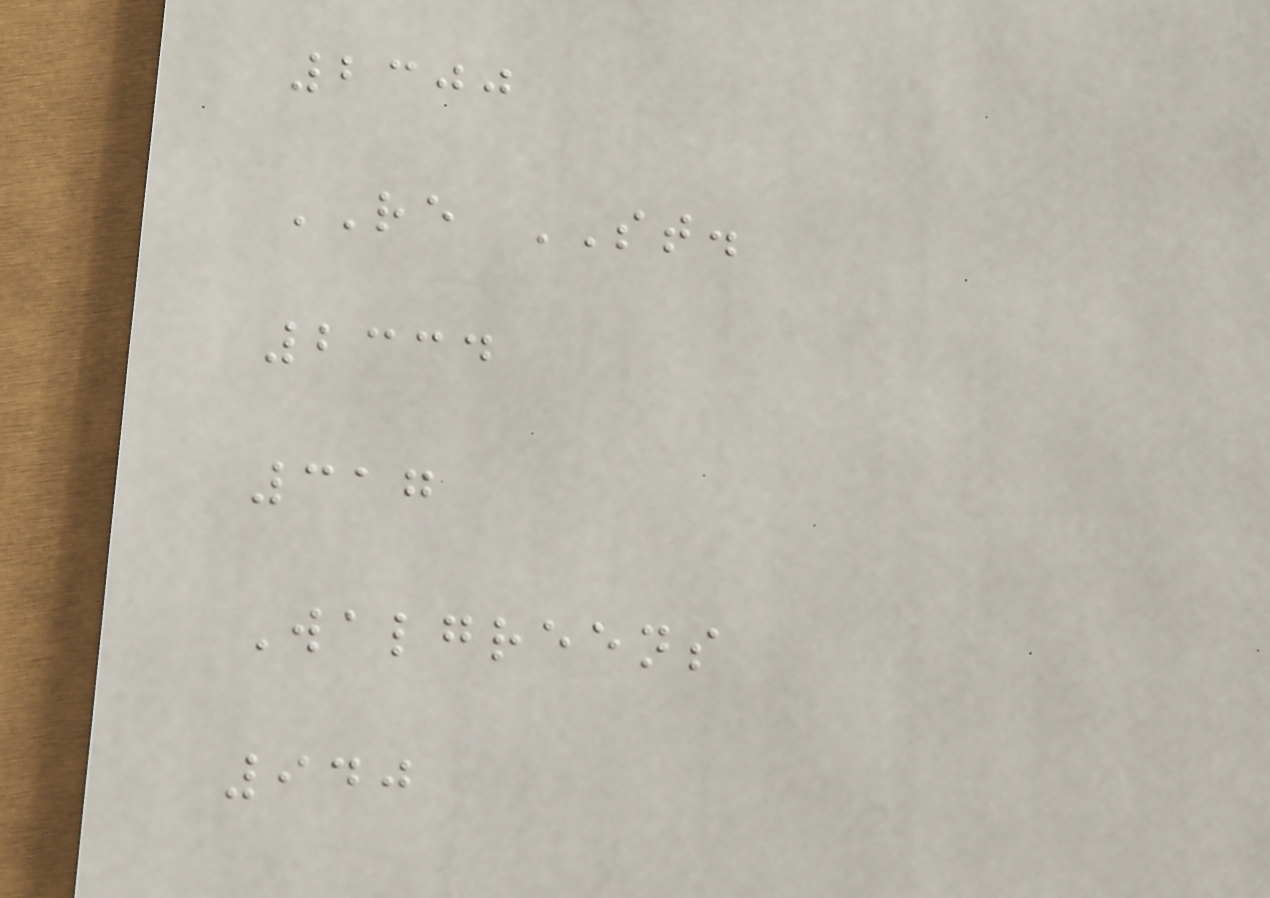2300
RE ST.
2334
317
Walgreens
940
